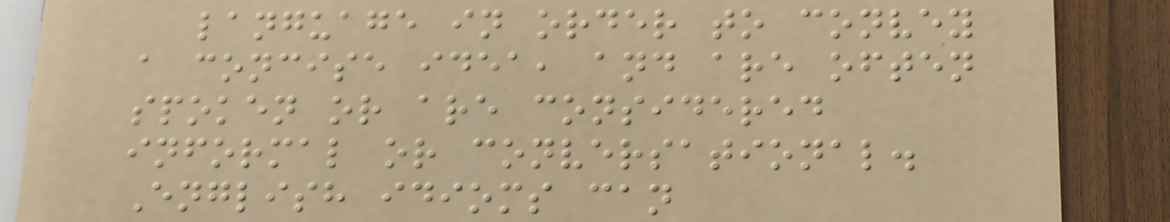language in order to convey
a concise idea, and are often
spoken or are considered
informal or conversational.
English idioms can
